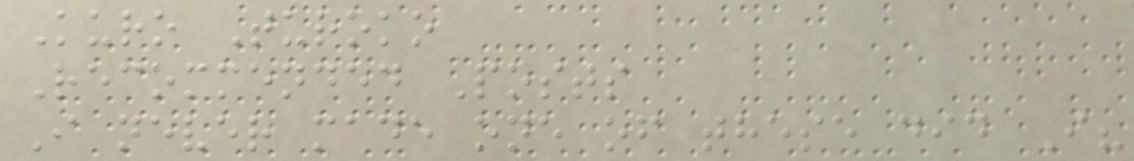Kuro Turoko
Recommended Posts
I never made one of these did I?
